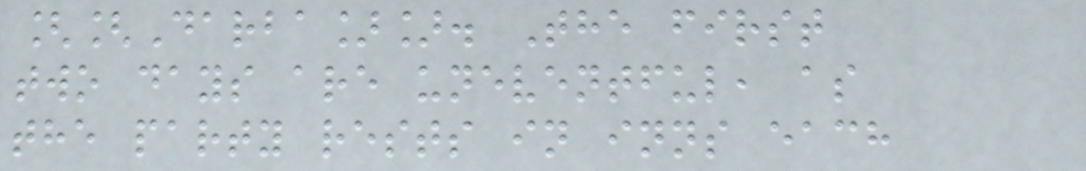[[Darba]]. The first
two days are uneventful, as
the party rests in inns each
